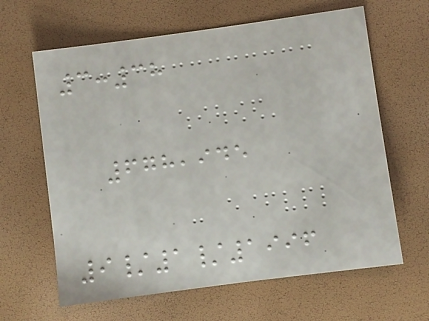3:38
678,945
9/1/1996
